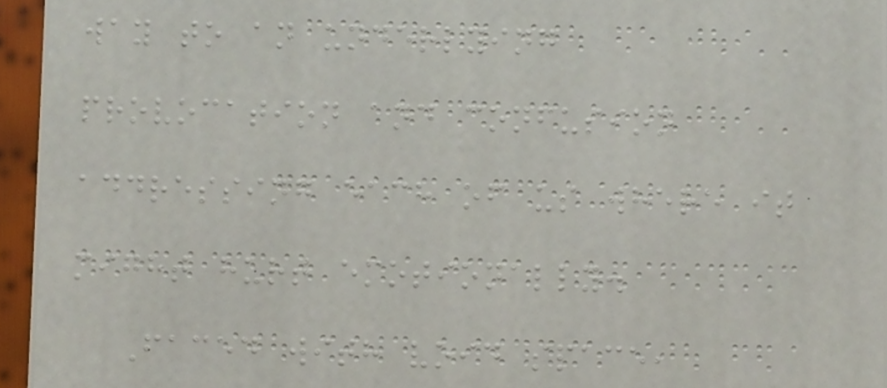way to an underlying
provocation and confusion
addressing each of us where it
might hurt emotionally.
Faced with void space,
